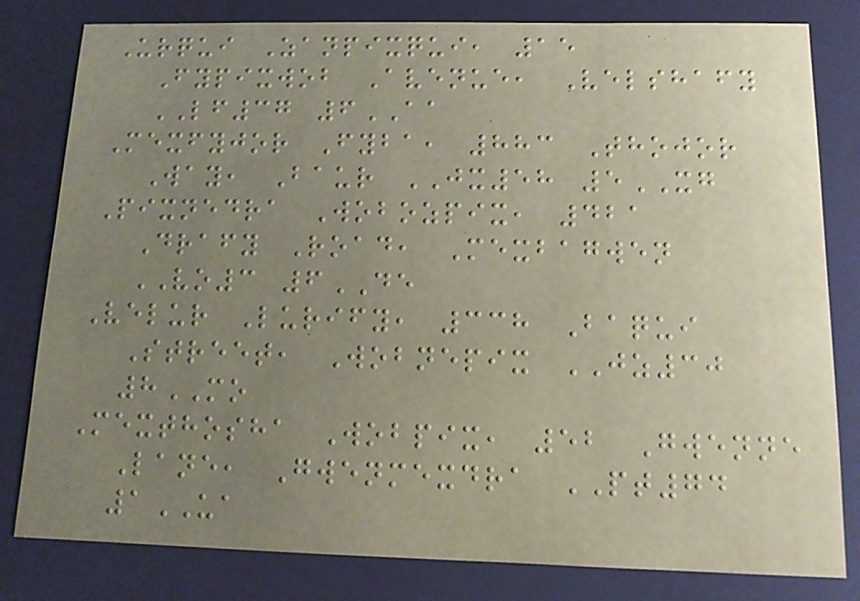Urqui Zanpixqui, 15
Fypixwob Avenue, Velshafy
LF37 6AA
Mexfyjor Fyba, 883 Thojor
Way, Baur JX58 5XG
Pixnedra Wobozpix, 421
Drafy Road, Mexbagwen
VO3 6DE
Velur Lurify, 338 Baqui
Street, Wobnepix JZ30
8MO
Mexthosha Wobpix, 52 Gwenne
Lane, Gwenmexdra PT74
1UA
